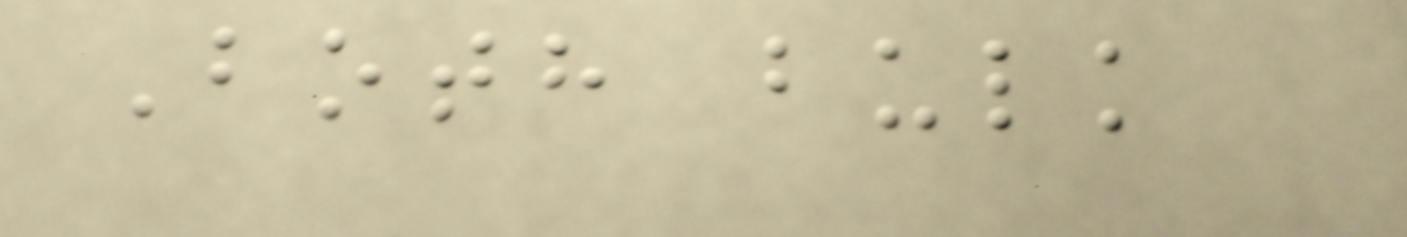Both bulk
